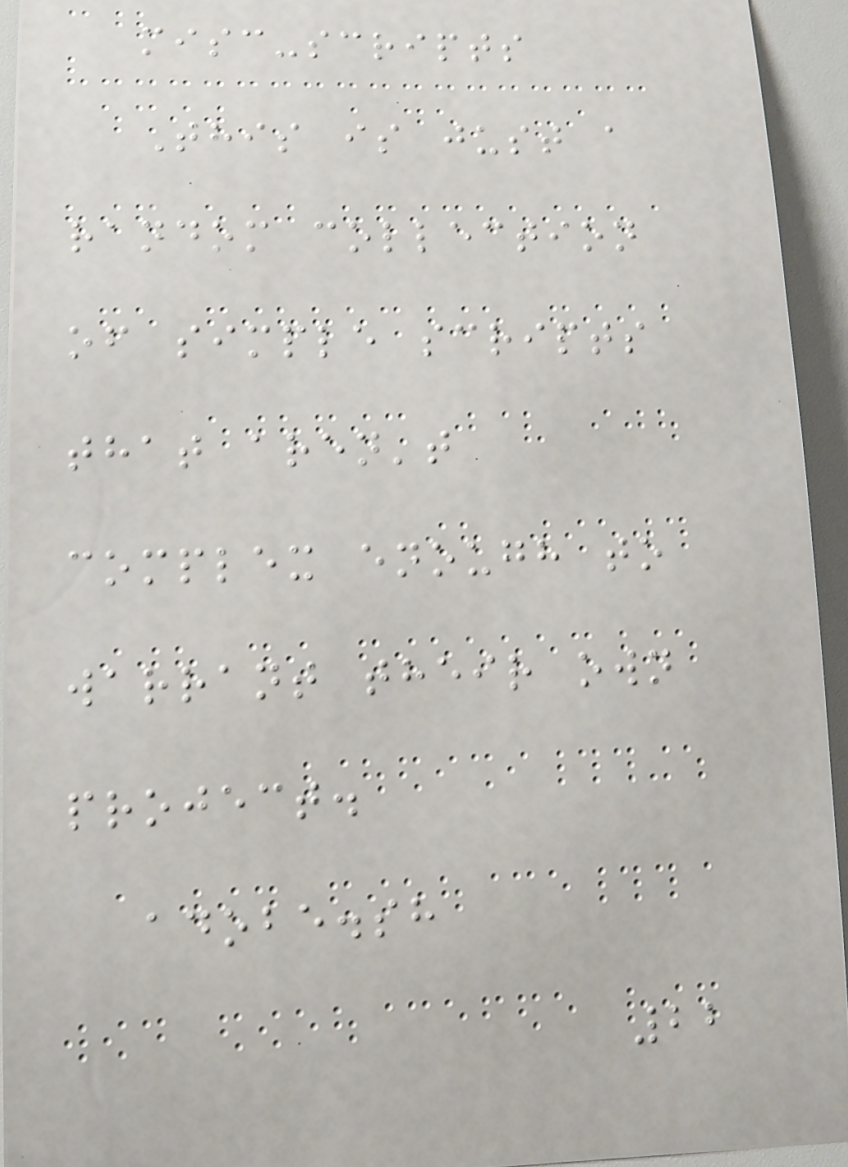misc-scripts
This is just a
random collection
of simple scripts
that aren't
complex enough to
warrant their own
project.
adobe.sh
22
